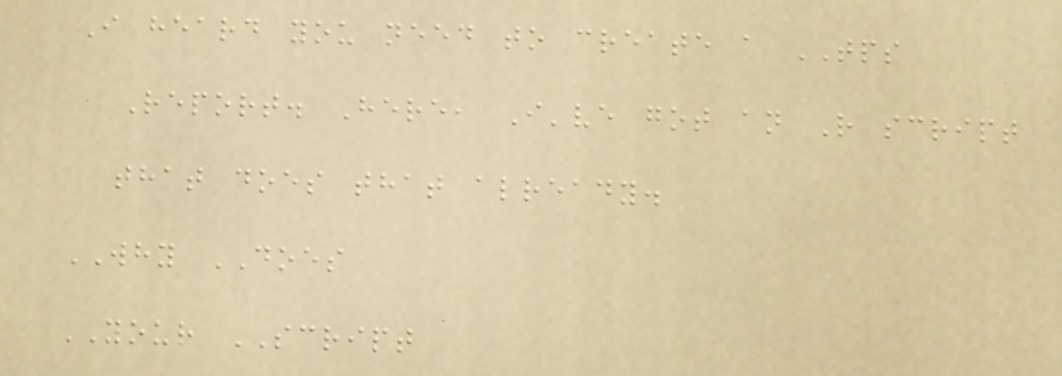I heard you need to create a TPS
Report. Here, I've got an R script
that does that already.
WHY DOES
YOUR SCRIPT
